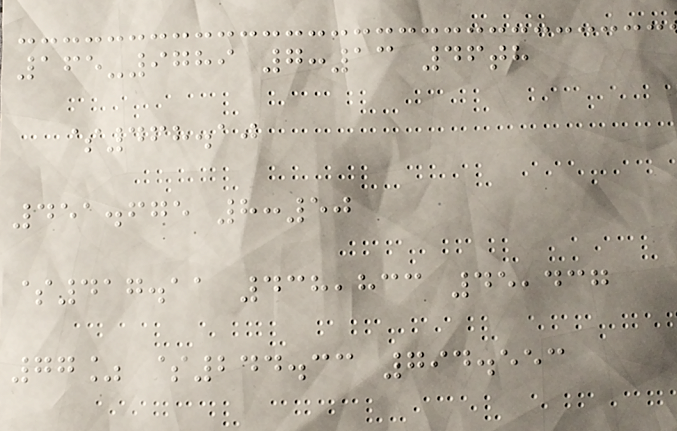165-9789 7:13 46th
$468.10
451.675 8:50
$417.11 438,833 45,437
77% $244.33 794.553
